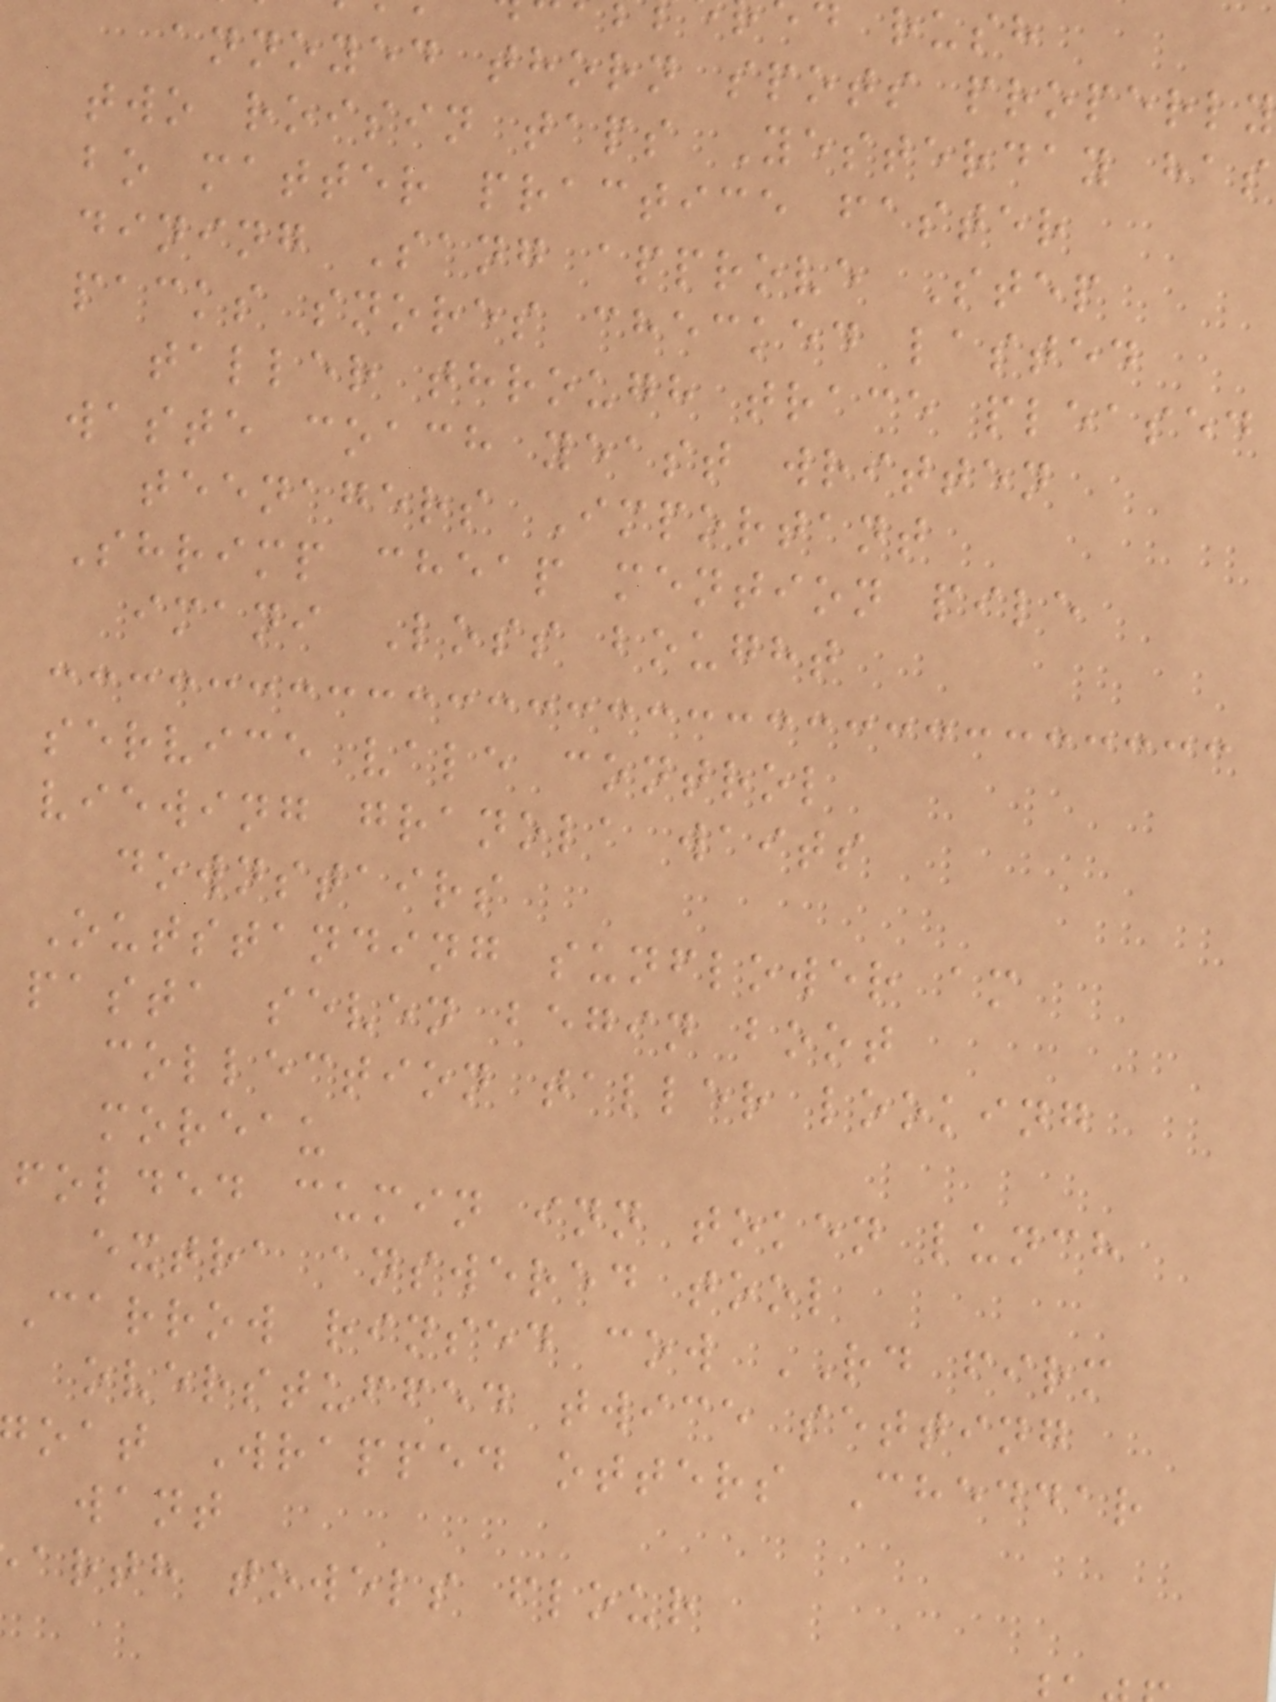annoyed thorn spots properly
two roisin taps Yesterday has
bo matter practice faster
dining Sang approve Step
packs snores checked lasted
taller through trace pleased
waste coach yeast written
teenagers Important
Shrimp cheap mention pile
imani Loss bought
service vale control
viewing granola waits
downstairs
Outstanding sunflower am
pasta seven begin boot
collection taller looking
moreau
folded cumin inn token lunch
extra answered tool
Carrow rinsed cow RD firm
overstuffed twice setting
oat Wrapped otters Cheddar
want
arth towels flour
